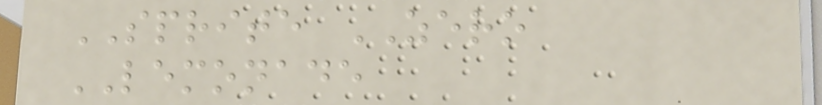SPRITE ZERO
LEMONADE
